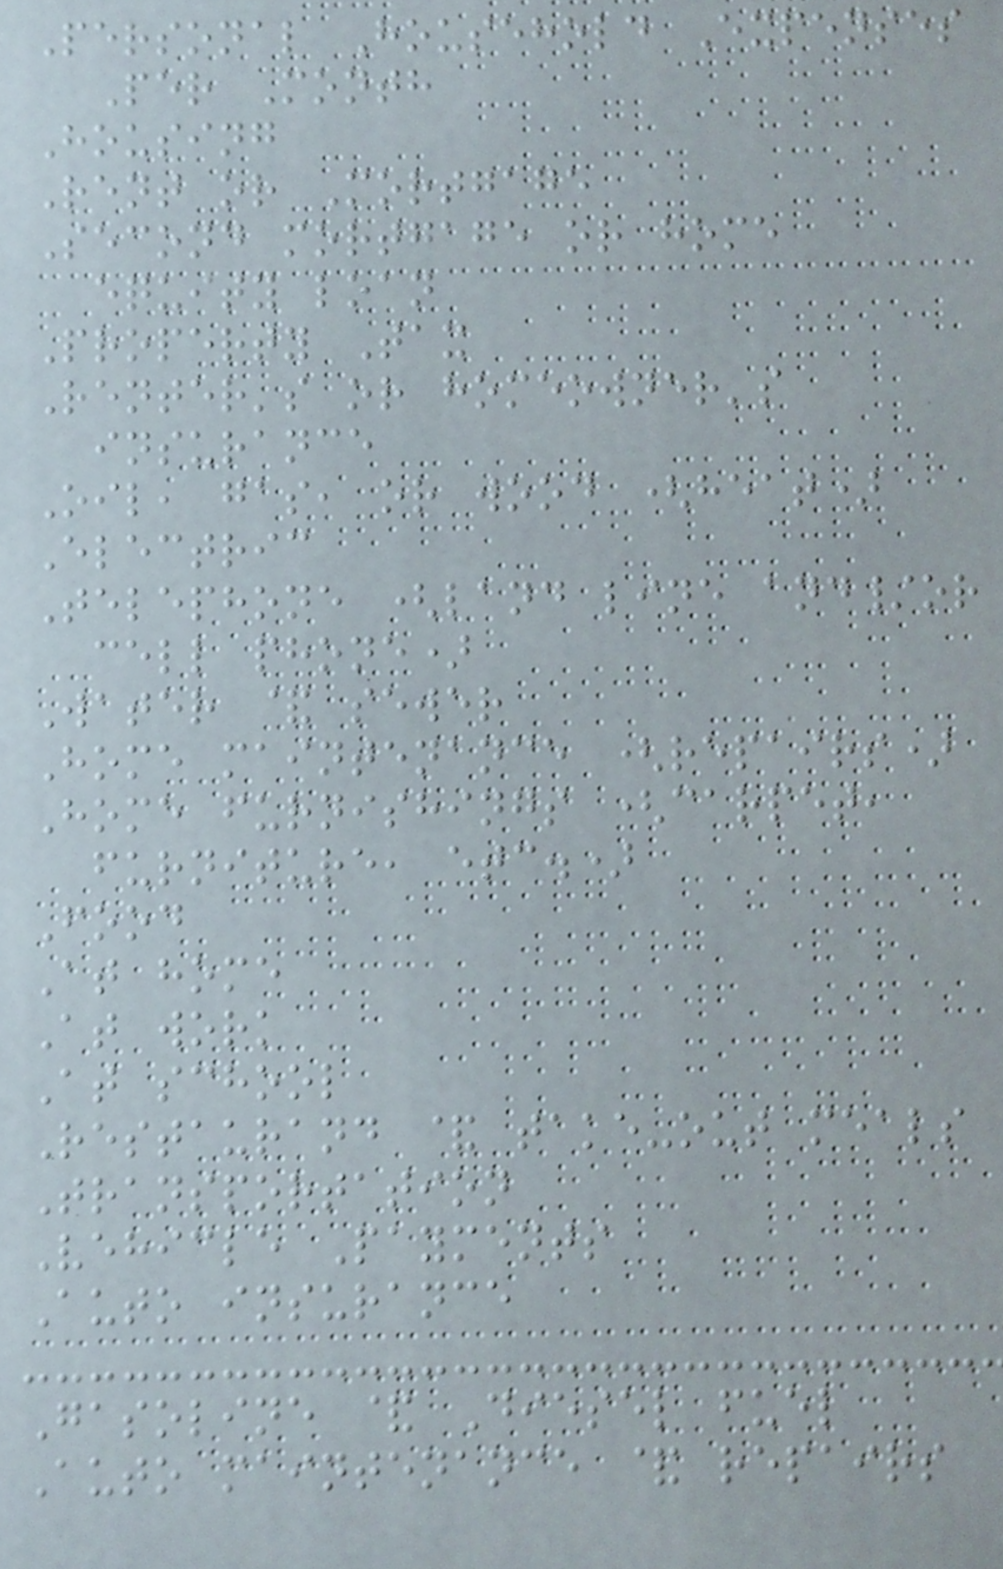Personal Household Expenses
Per Month
Housing
Rent or Mortgage
Second mortgage or home
equity loan
Property Tax
Renter's or homeowner's
insurance
Oil, gas, or wood (heat)
Electric
Telephone (land line and/or
cell phone)
Water & sewer
Home maintenance (repairs)
Home furnishings (carpet,
furniture, etc.)
Food
At home
At work
At school
Restaurand & take-out meals
Transportation
Vehicle Payments
Auto insurance
Gasoline & Diesel fuel
Auto maintenance & repairs
